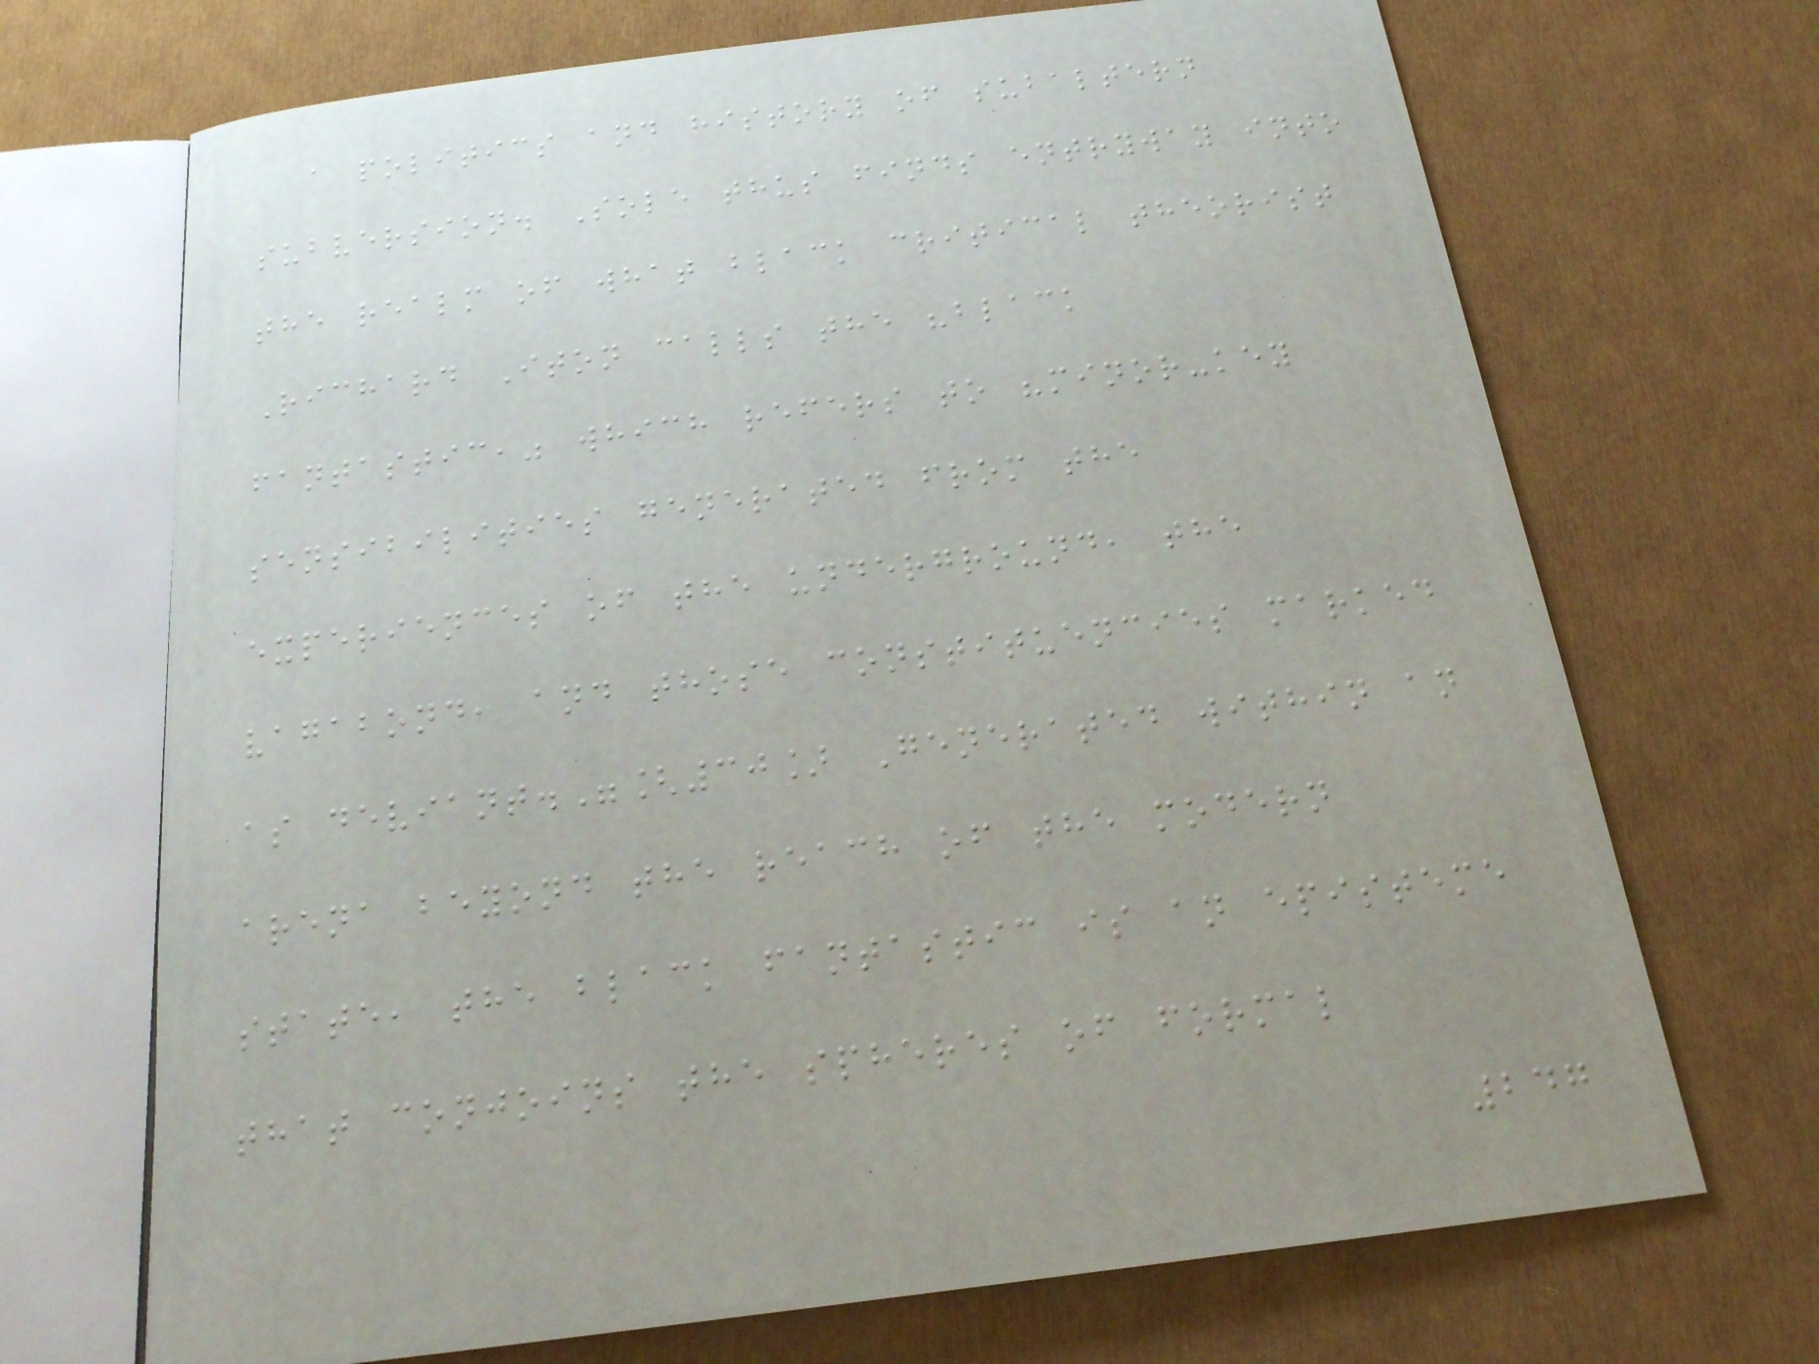a politics and history of subaltern
subversion. Sole thus finds entryway into
the realm of what black critical theorist
Richard Iton calls the "black
fantastic," which refers to "minor-key
sensibilities generated from the
experiences of the underground, the
vagabond, and those constituencies marked
as deviant."[30] Generated within an
arena beyond the reach of the modern
state, the black fantastic is an episteme
that conjoins the spheres of formal
247
